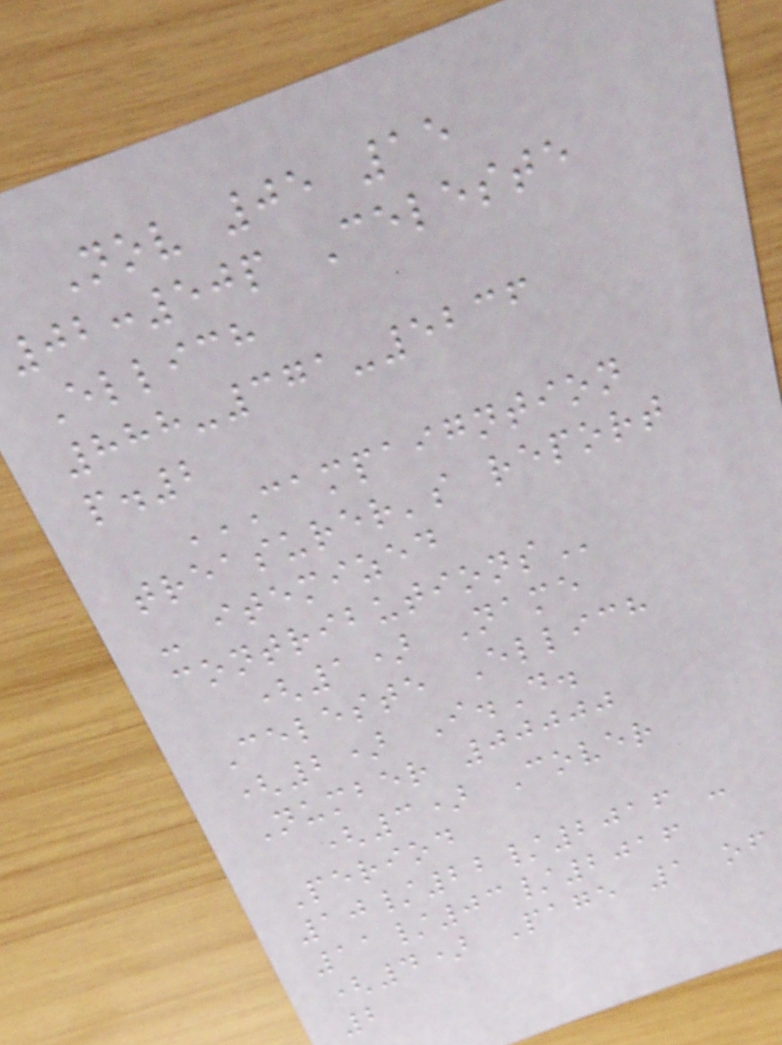Nov 05 15
02:50p Celeste
Ellich
888-371-5236
p.2
CAMPAIGNTION
TREASURER'S REPORT
- ITEMIZED
CONTRIBUTIONS
(1) Name
Celeste Ellich
(2) I.D.
Number 00000
(3) Cover
Period
10/22/2016 -
11/03/2016
(4) Page 1 of
2
